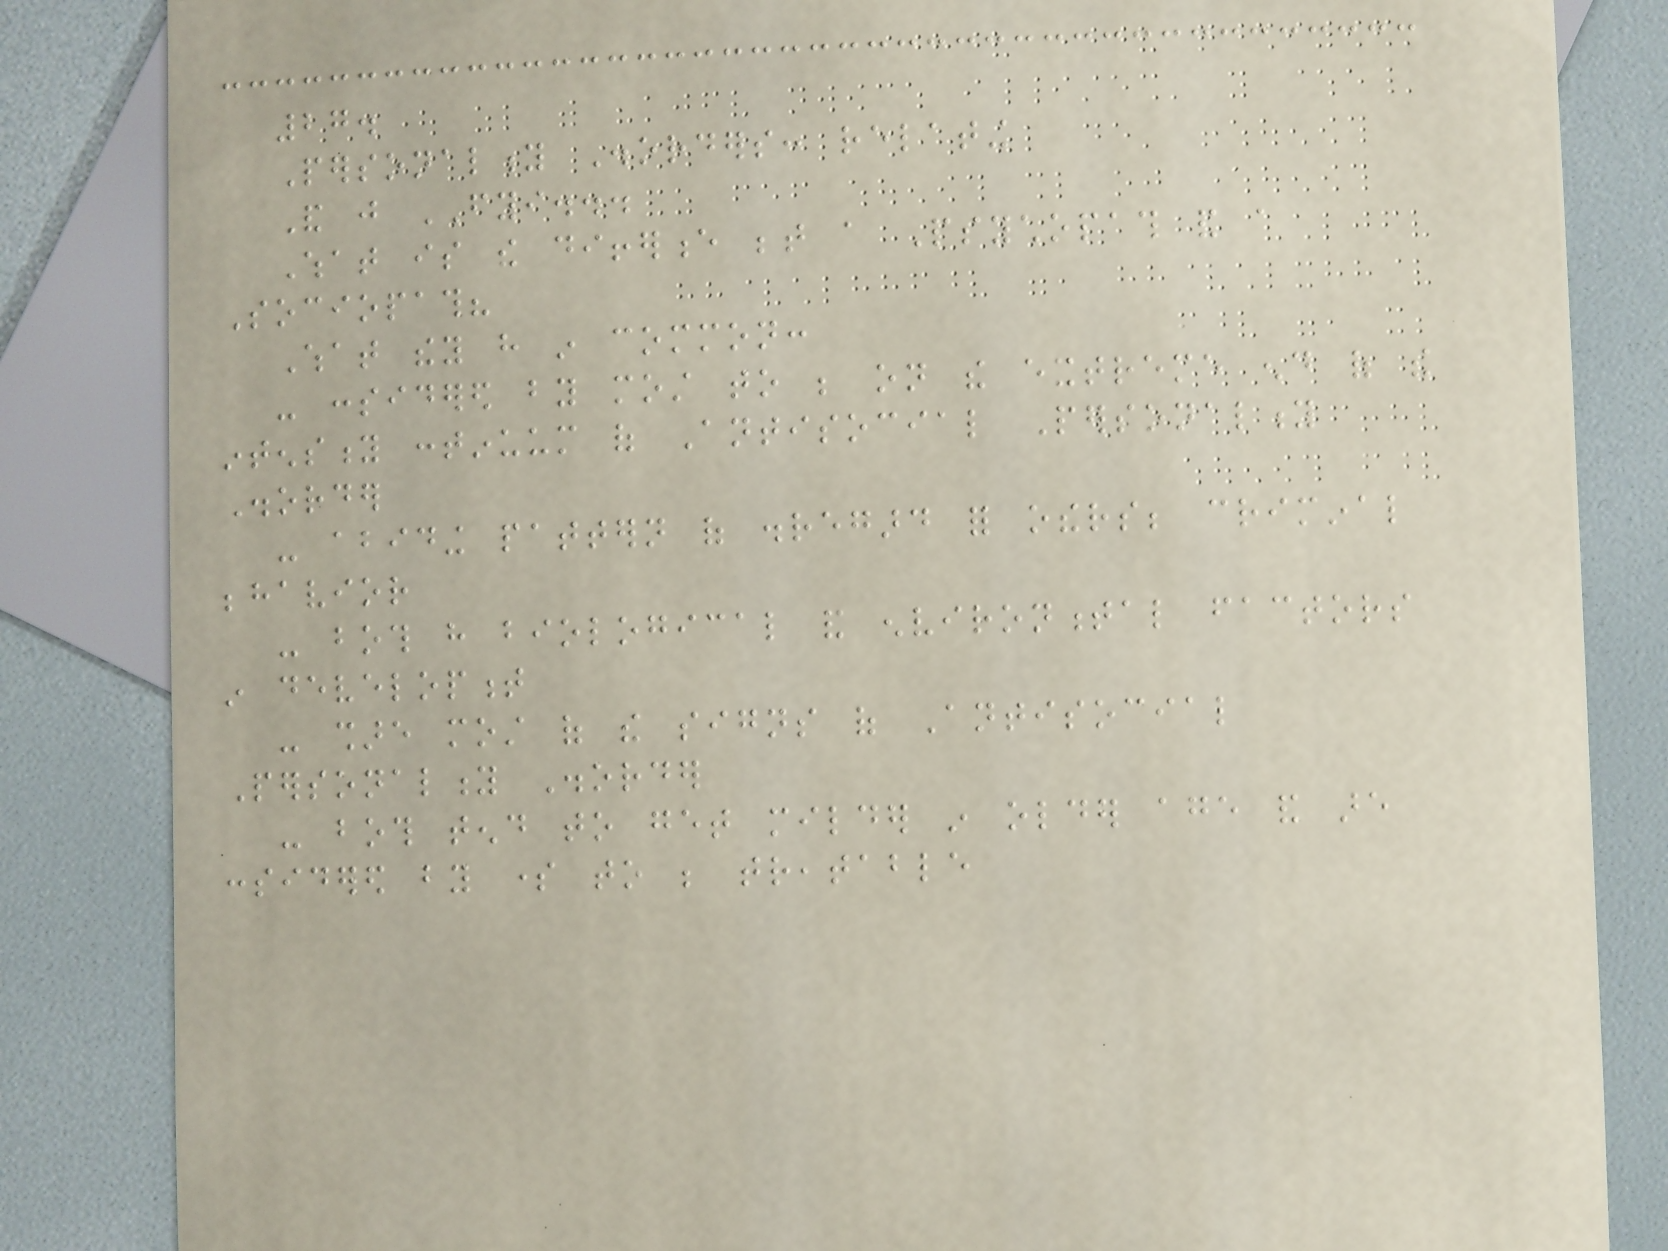27.
Personality Disorders: relating
And just FYI...
What is the difference between a Psychopath and a
Sociopath?
What they have in common:
- considered by most to be on the extreme end of the
intensity continuum of Antisocial Personality
Disorder
- abiding pattern of disregard for others; criminal
behavior
- both have biological and environmental factors
in development
- share most of the signs of Antisocial
Personality Disorder
- both tend to get milder in older age and are
considered by some to be treatable
